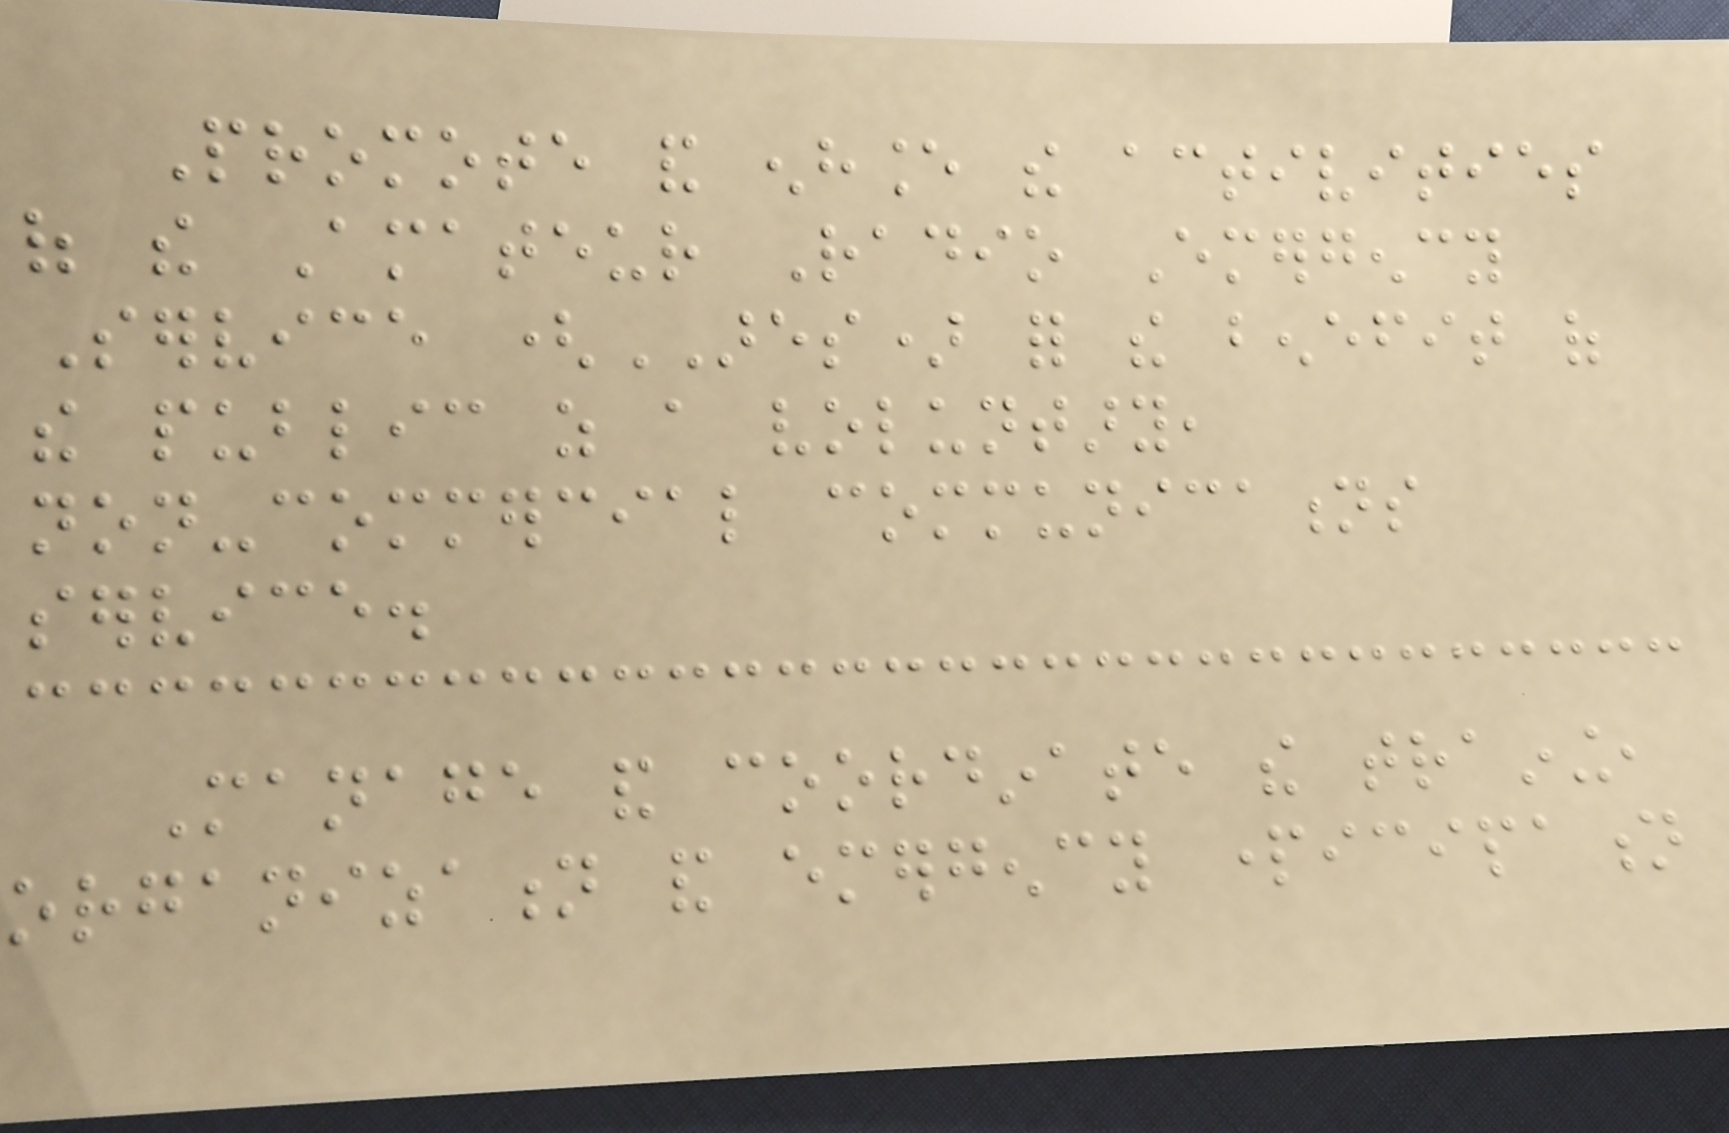Promote and enhance the activities
of the Amateur Radio Emergency
Service (ARES) for the benefit of
the public as a voluntary,
non-commercial communications
service.
Manage and coordinate the training,
organization and emergency participation
